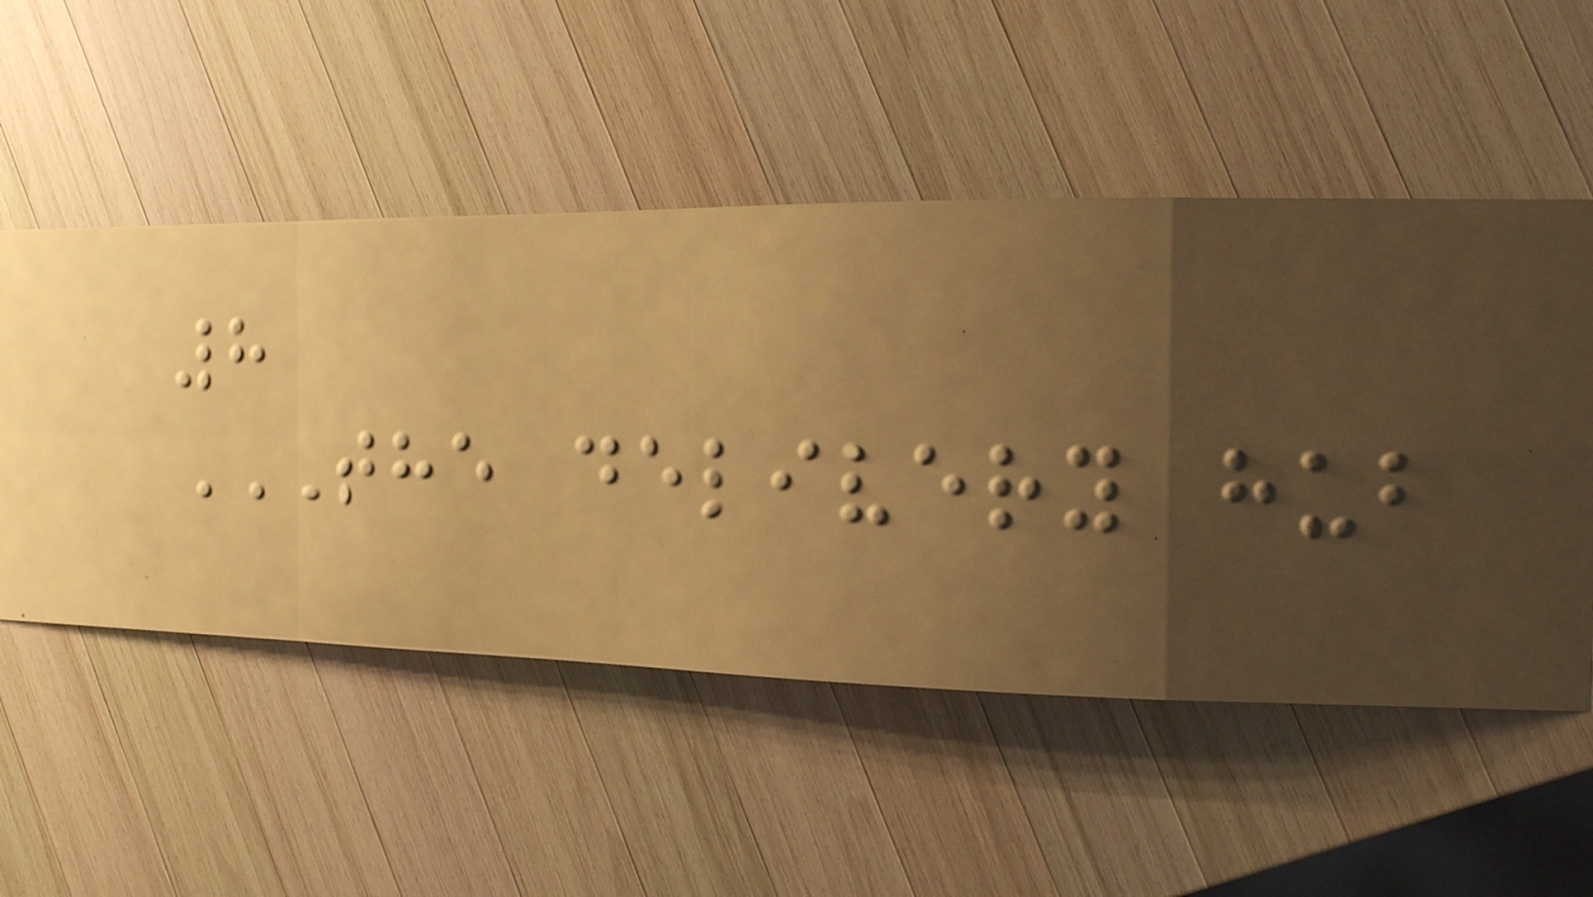8
THE DELIVERY HUB
